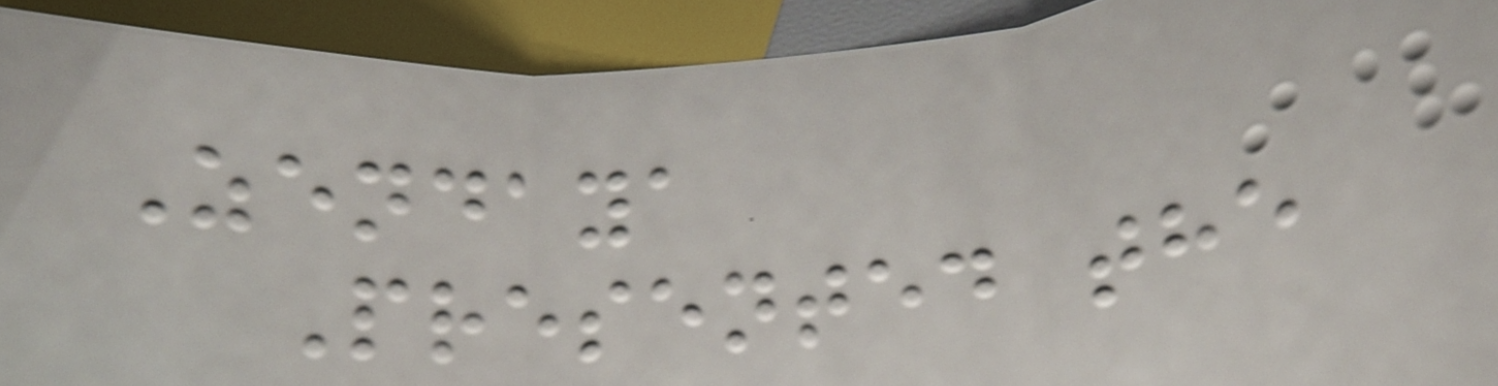Zendaya
Presented the
